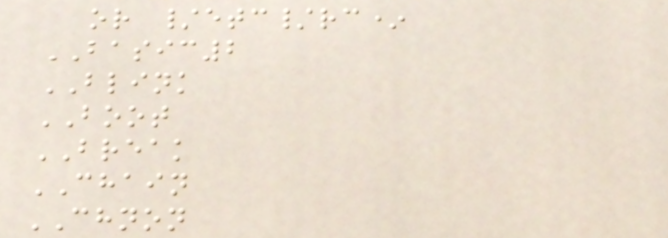or /etc/rc*
BASIC2
BLINK
BOOT
BREAK
CHAIN
CHNON
